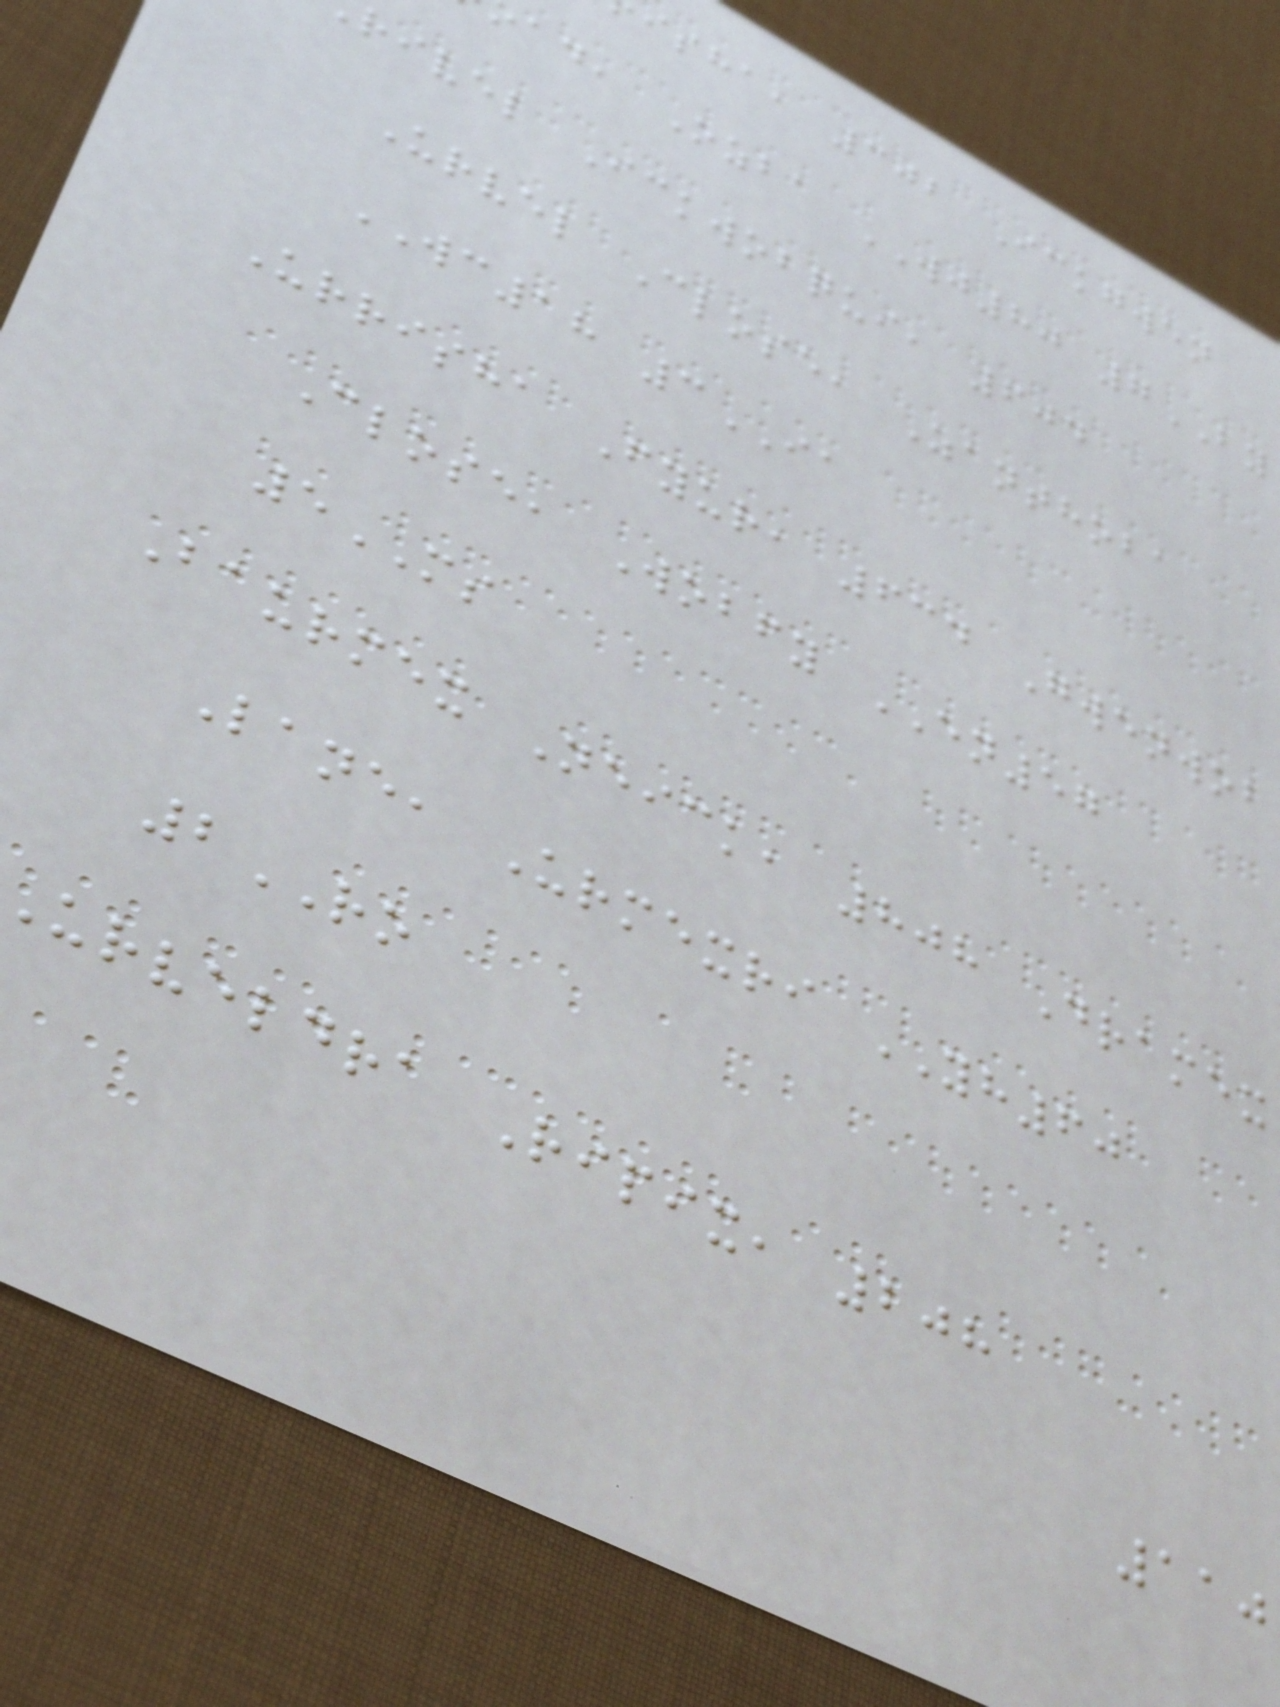isha, 302 Ickgwen
ad, Ozba WJ80 7BY
rivel Ickwobqui, 604
Urvel Close, Zanthoba
WC18 3IA
Urrisha Fyur, 634 Gwenwob
Close, Wobfy EN57
5MS
Baurmex Neick, 808 Dramex
Lane, Urmexri YH60
2RO
urveldra Ripix, 208
110
